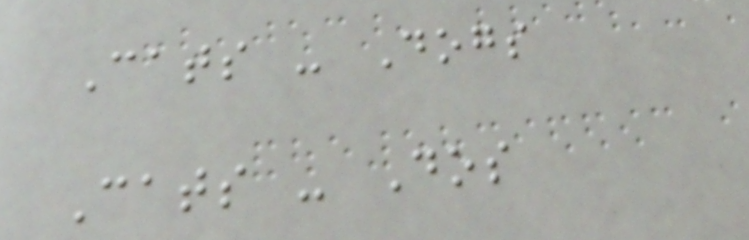Cats - Dogs
Cats - Dos
